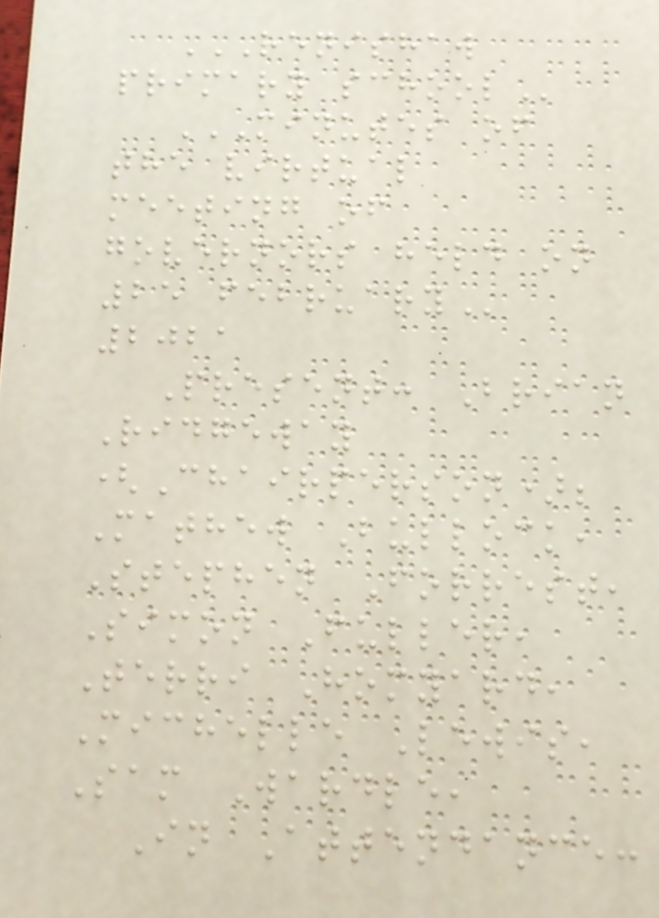RENISHAW
PRIMARY SCHOOL
MINUTES OF
THE VIRTUAL
MEETING OF
GOVERNORS HELD ON
25 FEBRUARY
2021
Present: Brian
Ridgeway
(Chairperson);
Mathew Bullock,
Stephen Forrest,
Simon Fuller,
Terri Homyard,
Michelle Lewis,
Sam Wardle,
In Attendance:
